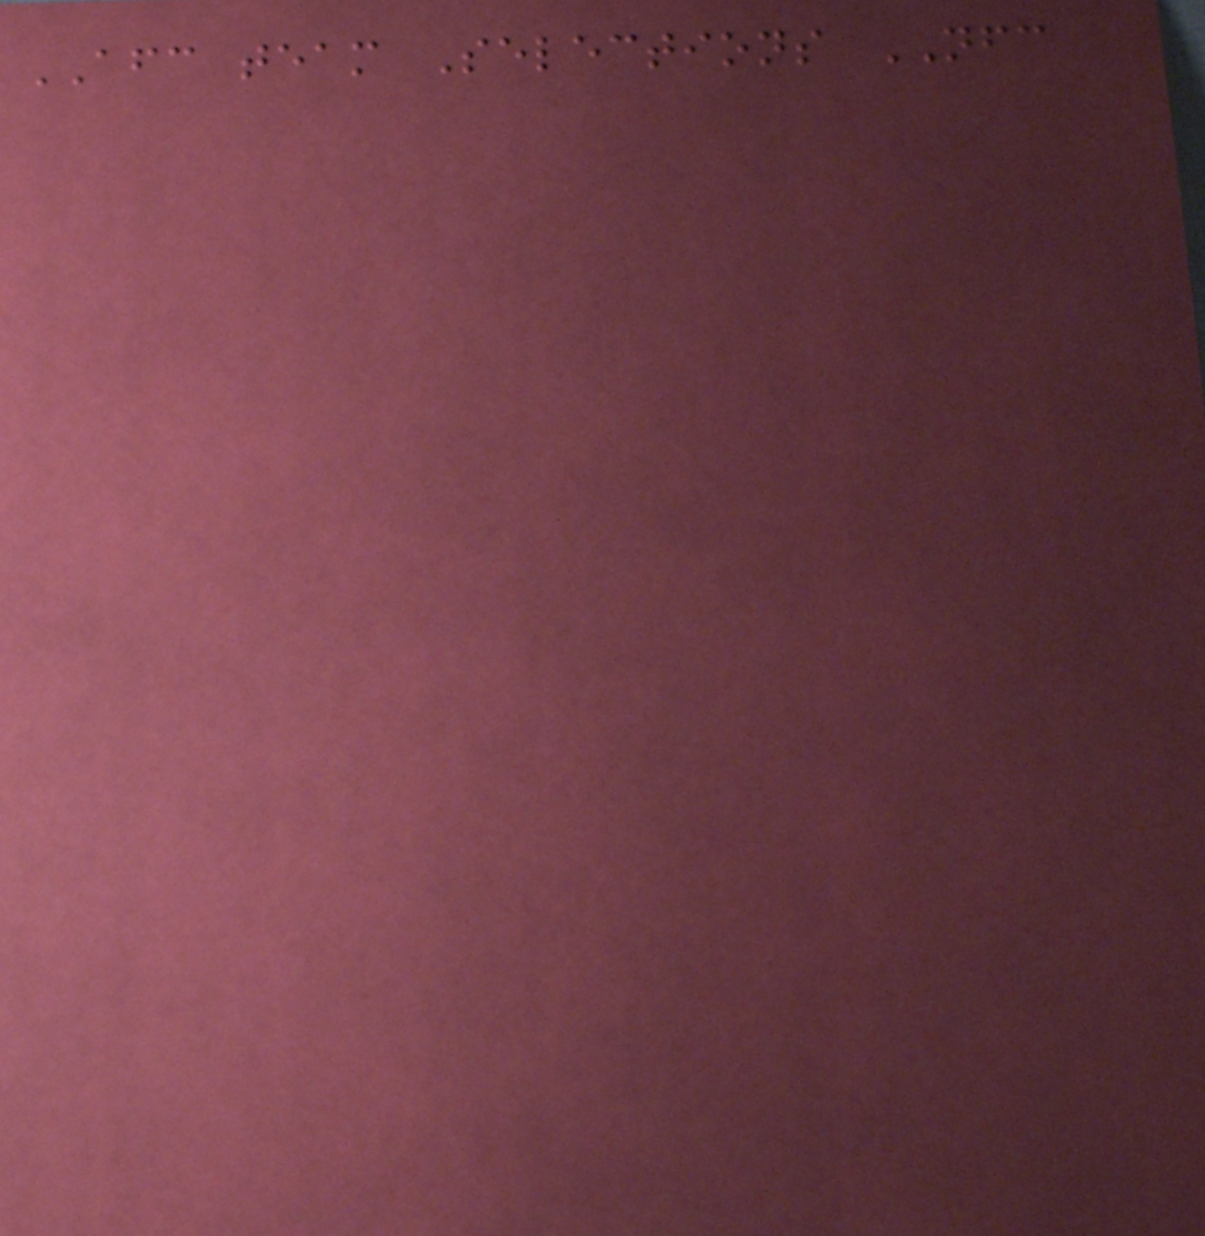AFC team Selections NFC
